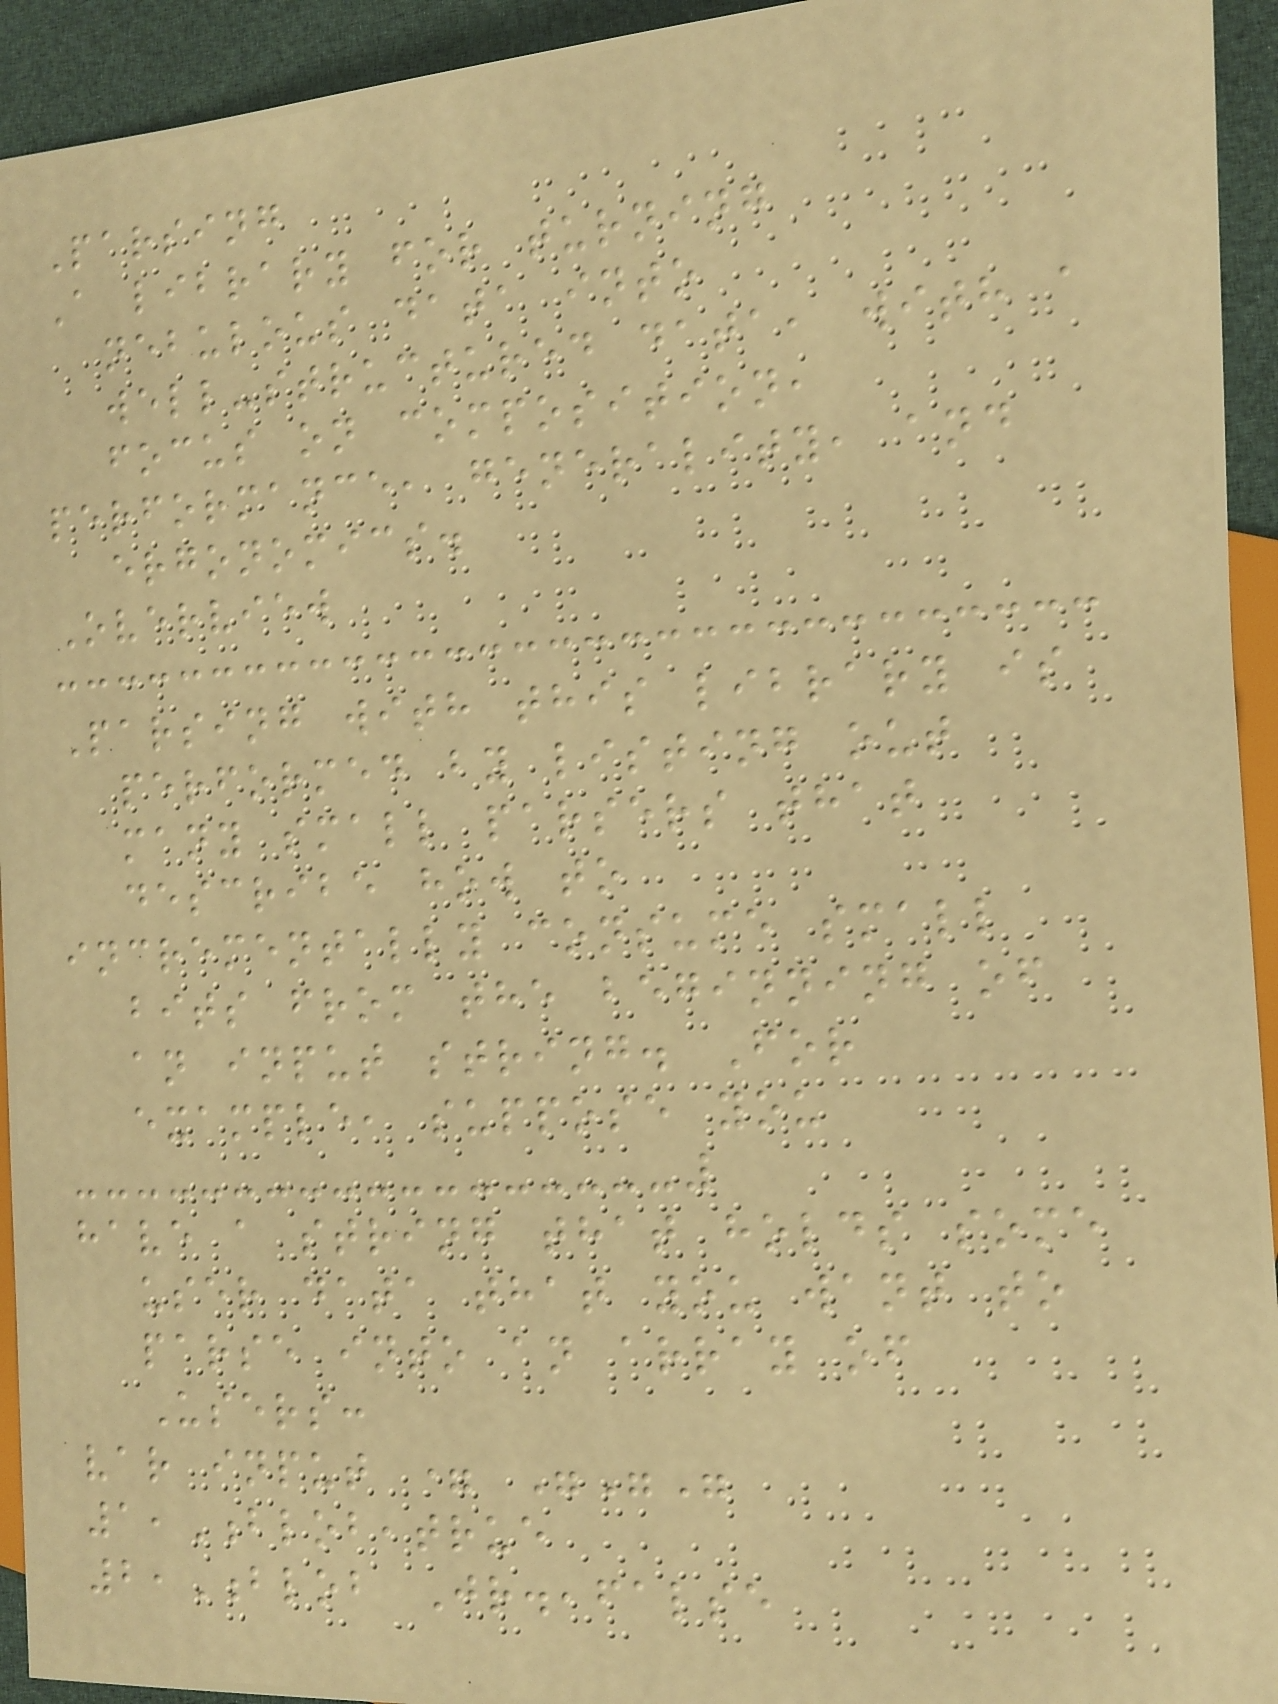Parsing
A library for turning
nebulous data into
well-structured data, with a
focus on composition,
performance, generality, and
ergonomics.
Overview
Parsing with this library is
performed by listing out
many small parsers that
describe how to
incrementally consume small
bits from the beginning of
an input string. For
example, suppose you
have a string that holds some
user data that you want to
parse into an array of
Users:
var input = """
1,Blob,true
2,Blob Jr.,false
